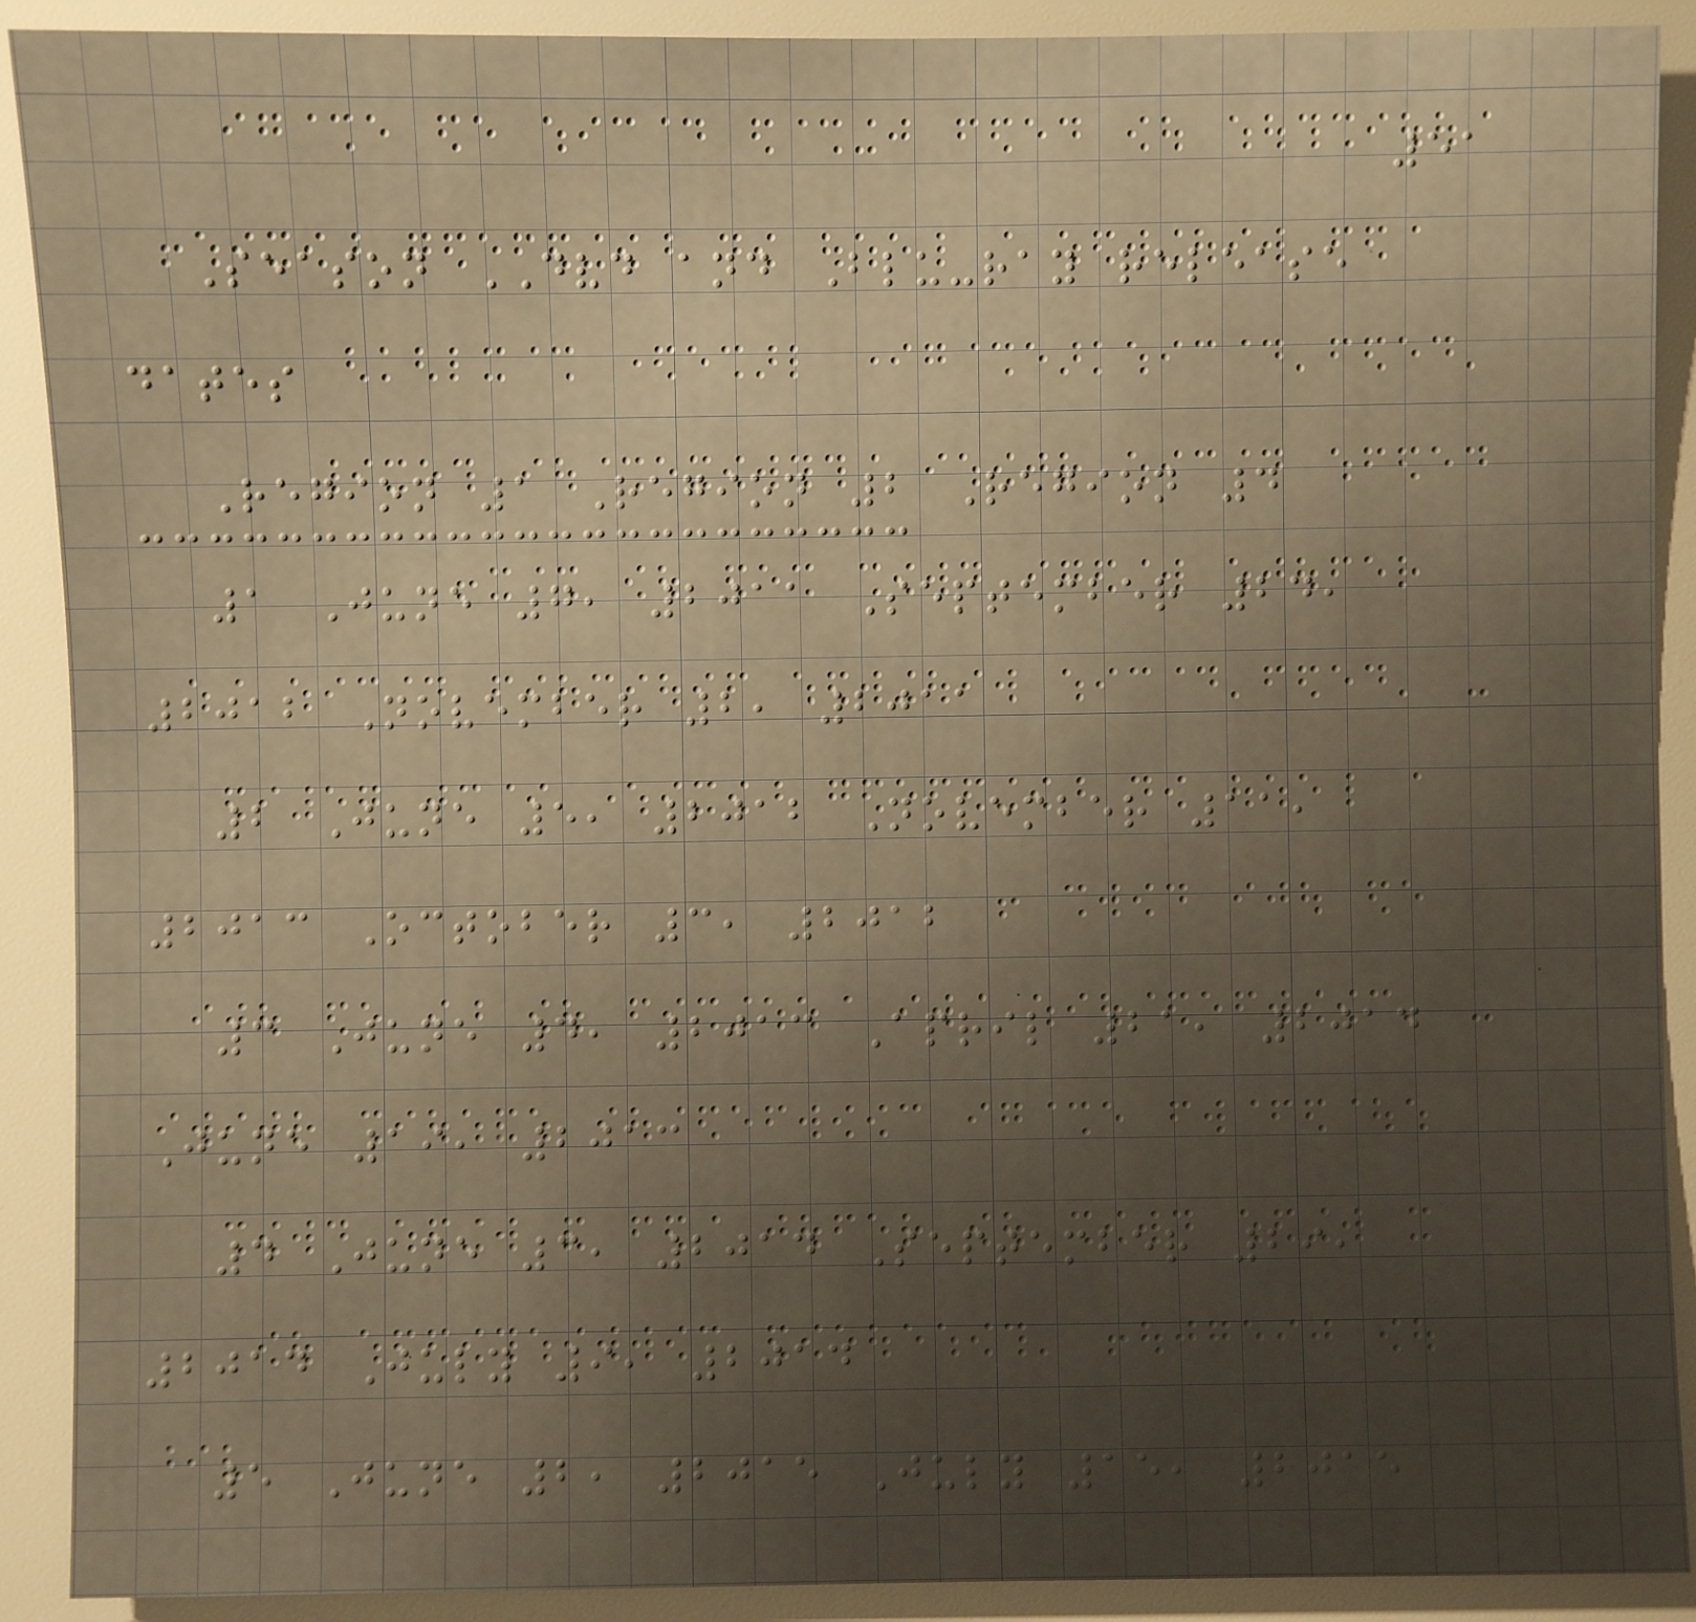51
Season DVD and Blu-ray release
dates
Region 1 Region 2 Region 4
1 June 7, 2011 September 24,
2012 November 2, 2011
2 June 5, 2012 November 11,
2013 October 3, 2012
3 June 4, 2013 April 21, 2014
June 19, 2013
4 June 3, 2014 September 29,
2014 July 9, 2014
5 June 2, 2015 July 15, 2015
